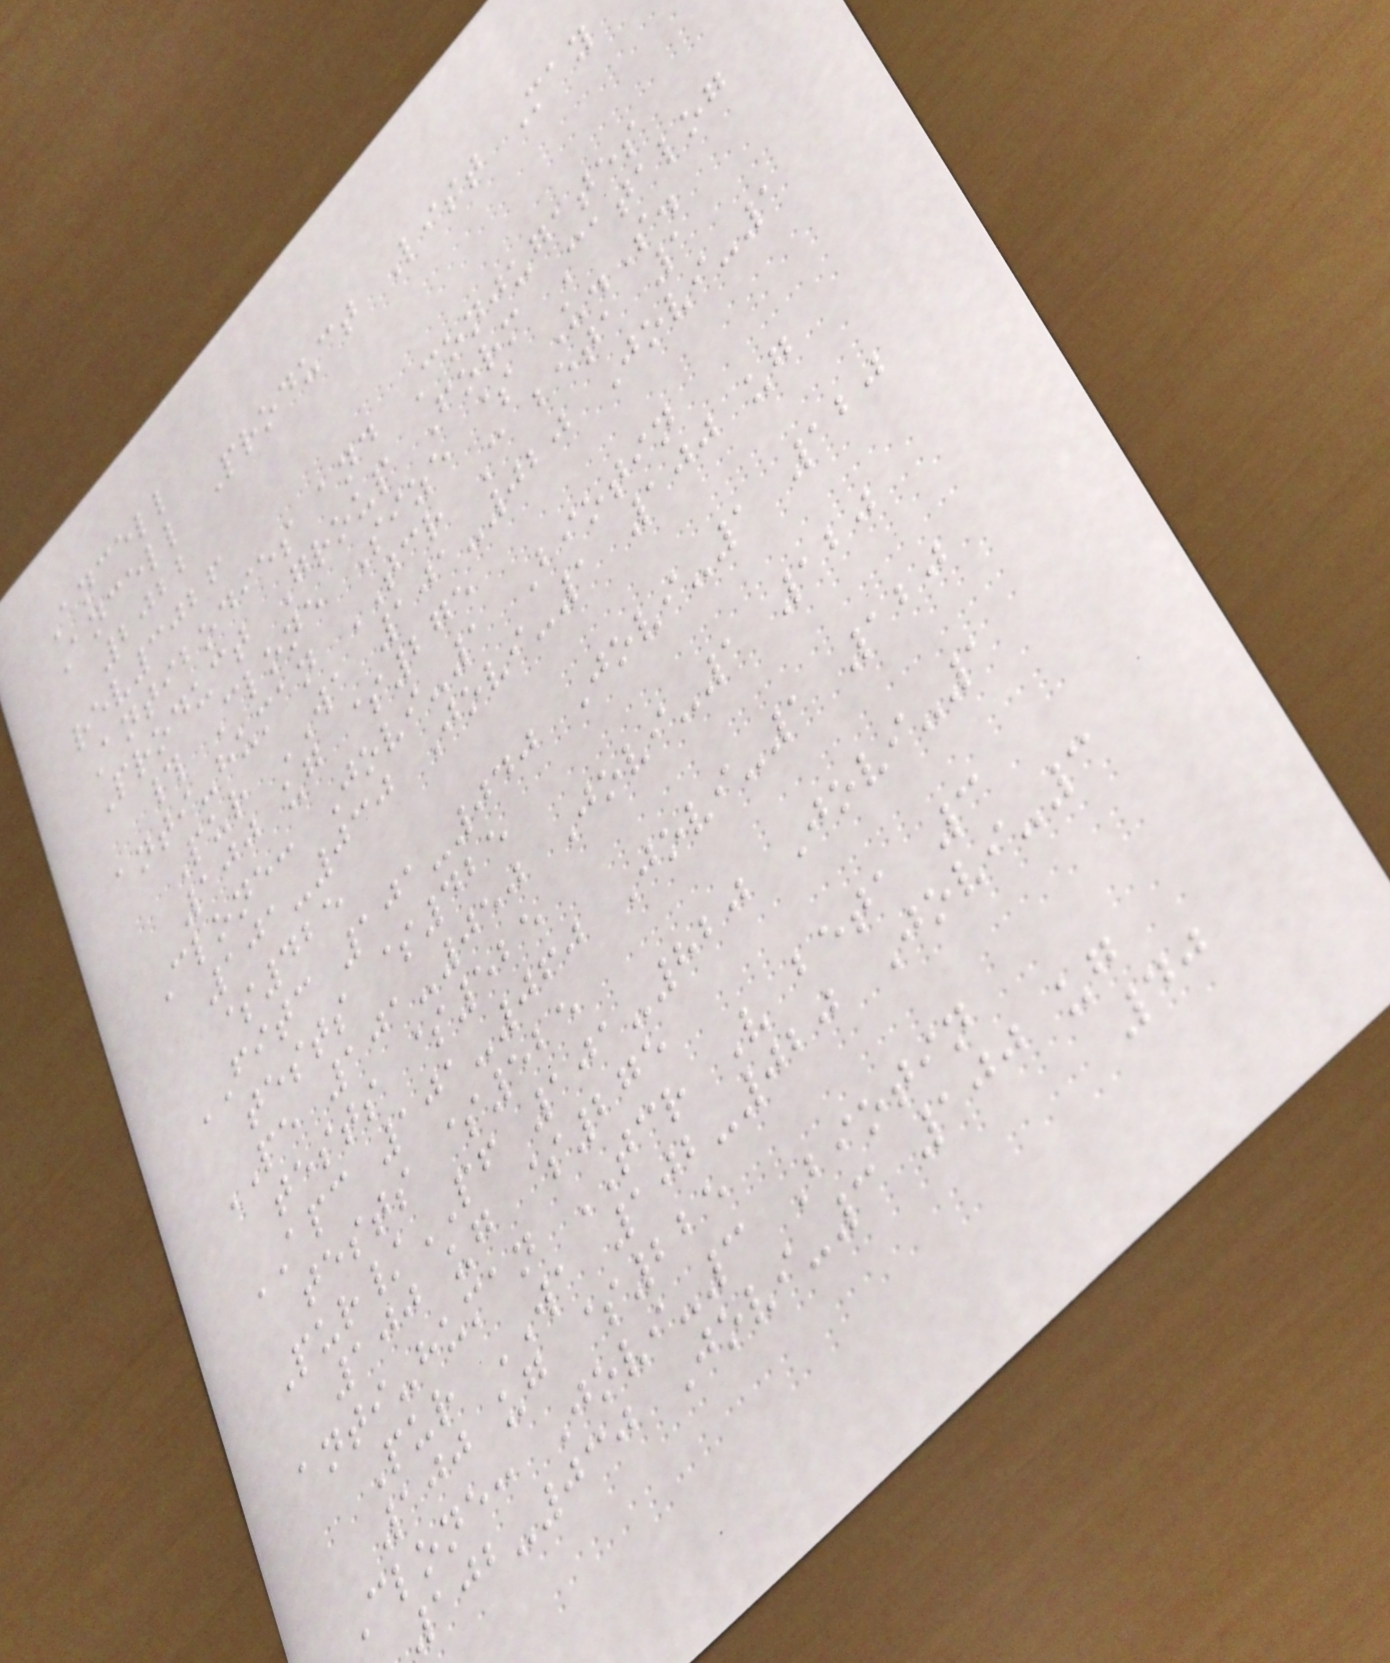Ancell
Ancell Product List May
2022
rev3026
Antibodies and Conjugates
Product Group Form Catalog
# Clone Size $ U.S.
anti-human TCR C beta 1
Pur WA 101-020 Jovi-1
100 ug $275
Clone: Jovi-1 Biotin
101-030 Jovi-1 100 ug
$425
FITC 101-040 Jovi-1 120
tests $425
PE 101-050 Jovi-1 120
tests $525
APC 101-060 Jovi-1 120
tests $525
Pur/PF 101-820 Jovi-1
100 ug $275
anti-human TCR V beta 3
Pur WA 102-020 Jovi-3
100 ug $225
Clone: Jovi-3 Biotin
102-030 Jovi-3 100 ug
40
